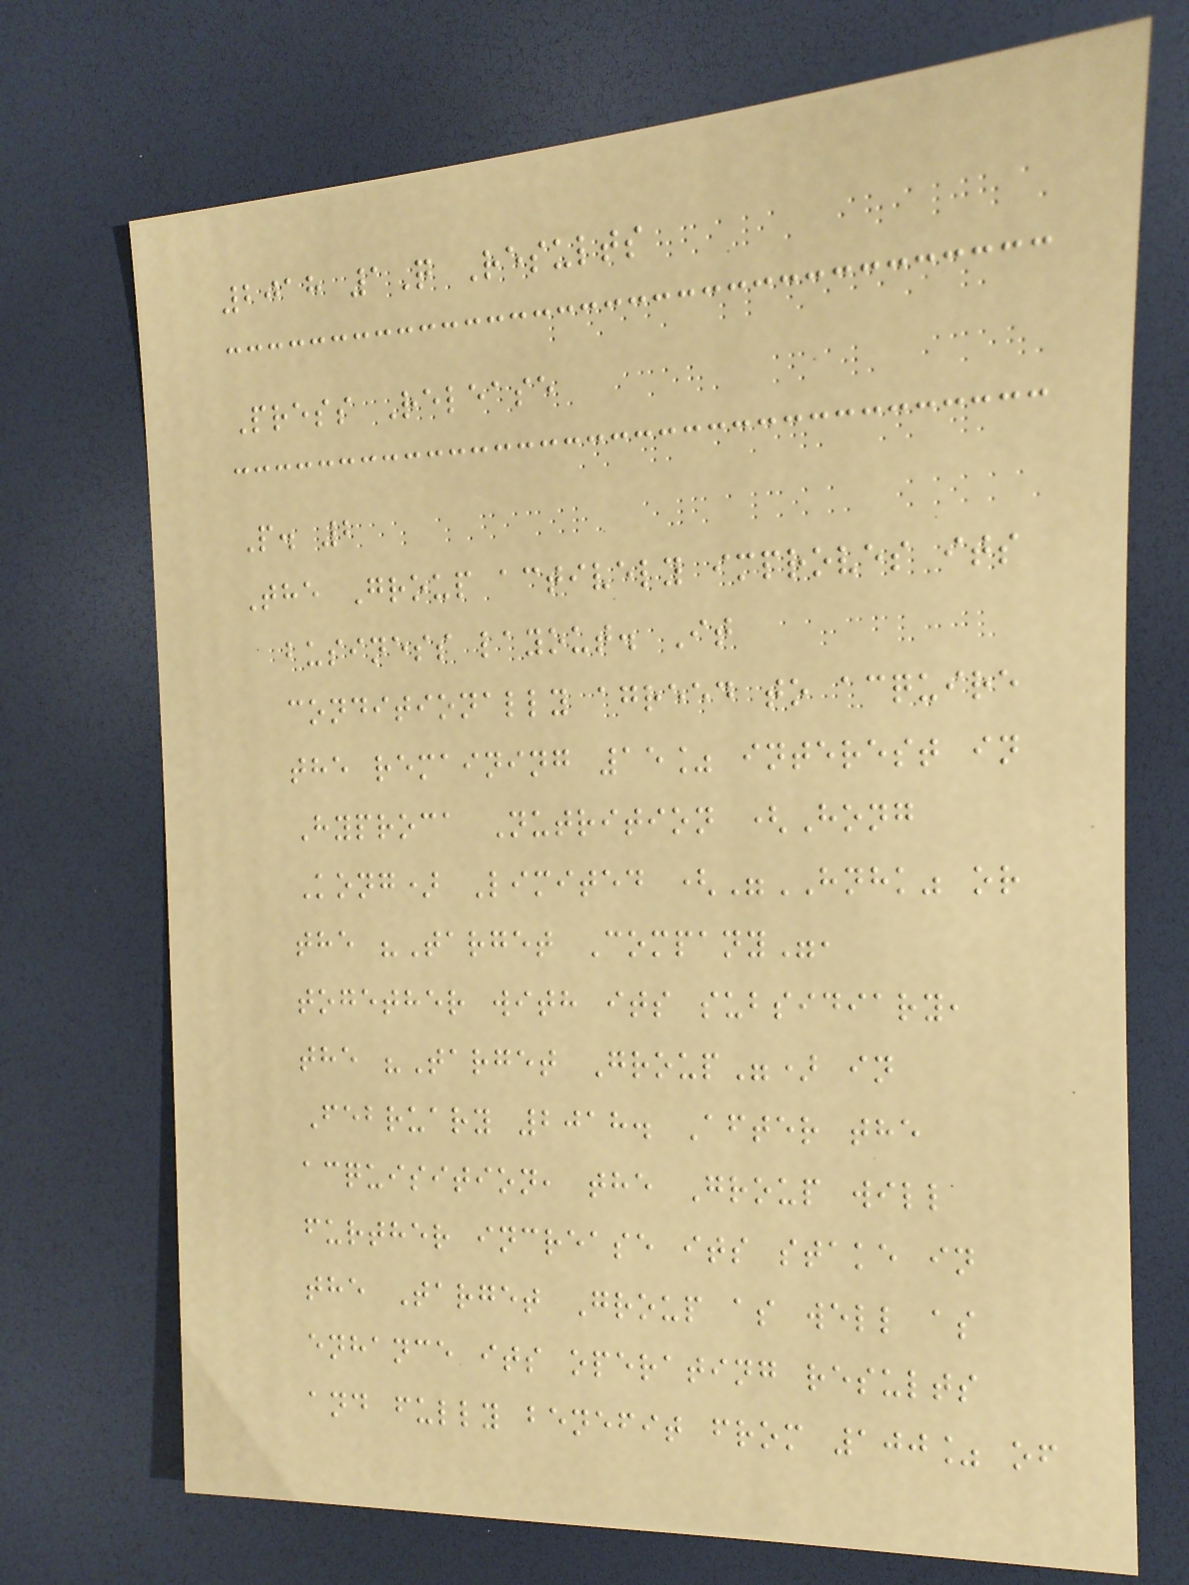2018 1Q Results
Press Release
P. 2
The Group actively improves its
business layout. It
conditionally agreed to acquire
the remaining 15% interest in
Hyproca Nutrition (Hong
Kong) Limited ("HNHK" or
the "Target Company",
together with its subsidiary,
the "Target Group") in
February 2018. After the
acquisition, the Group will
further increase its stake in
the Target Group as well as
enhance its operating results
and fully benefit from 100% of
